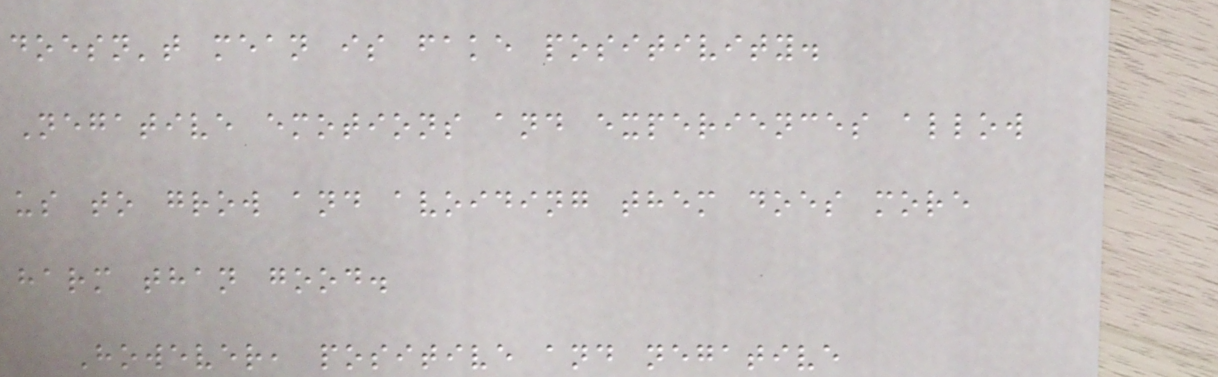doesn't mean is fake positivity.
Negative emotions and experiences allow
us to grow and avoiding them does more
harm than good.
However, positive and negative
